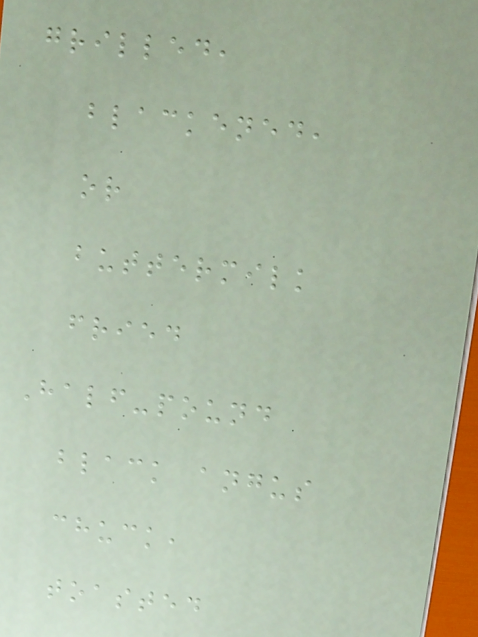grilled,
blackened,
or
buttermilk
fried
Half-pound
black angus
chuck,
toasted
